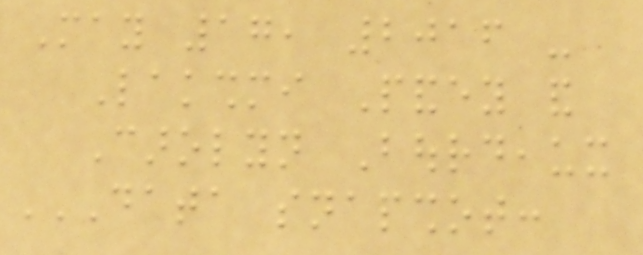May 17, 2016 -
Lakshmi Pandey and
Carolyn Bourdeaux
DATA SNAPSHOT:
